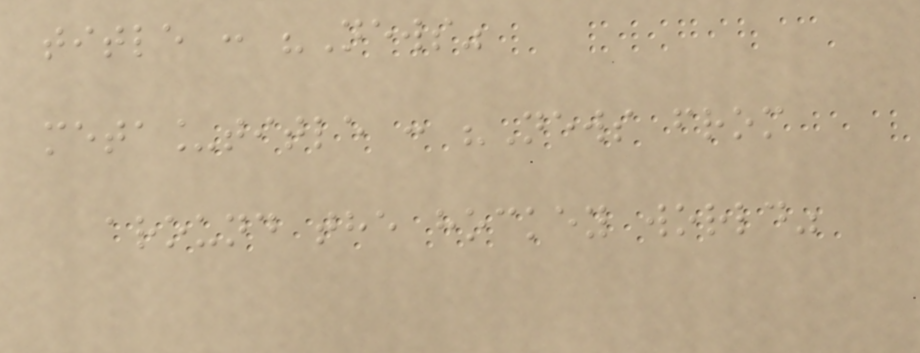title : "News"
meta_title : "News from
around the hockey world"
